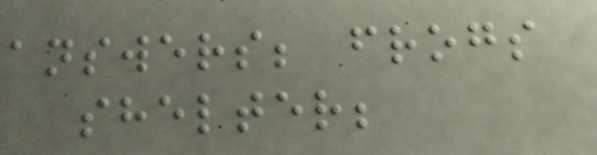answers; frogs
shelter;
